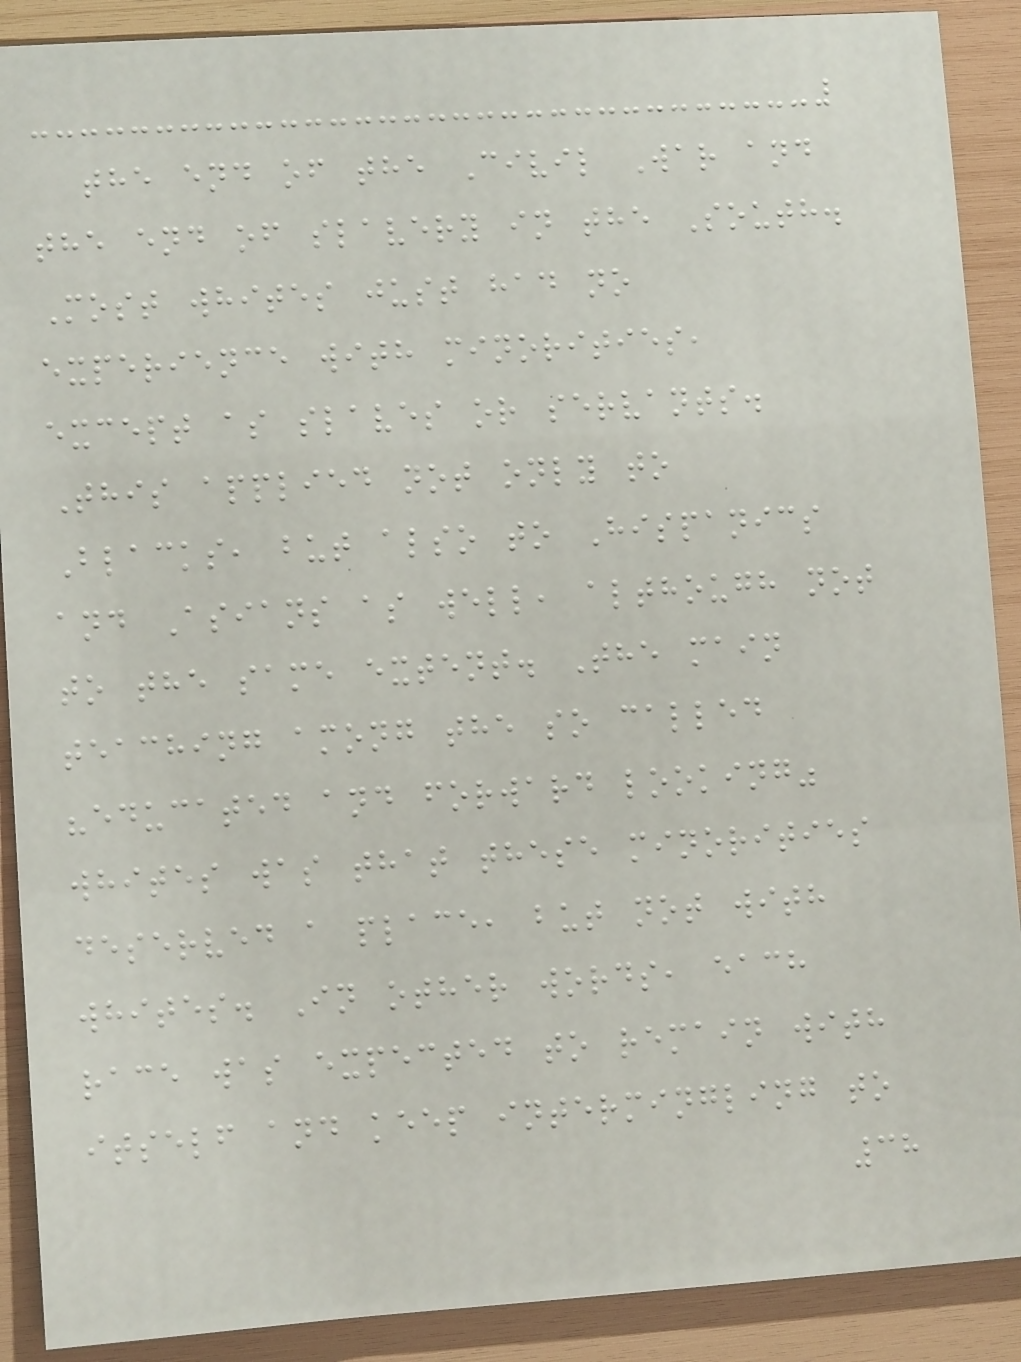the end of the Civil War and
the end of slavery in the South.
Most whites just had no
experience with minorities,
except as slaves or servants.
This applied not only to
Blacks, but also to Hispanics
and Asians as well, although not
to the same extent. The main
teaching among the so called
"educated and forward looking"
whites was that these minorities
deserved a place, but not with
whites. In other words, each
race was expected to remain with
itself and keep intermingling to
38
